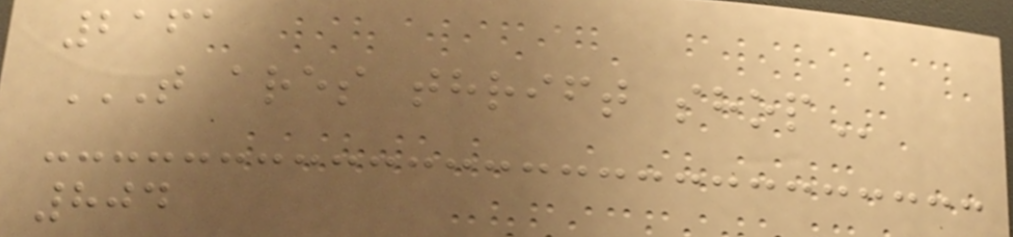2161
T ARES THRIFT SHOP
804
